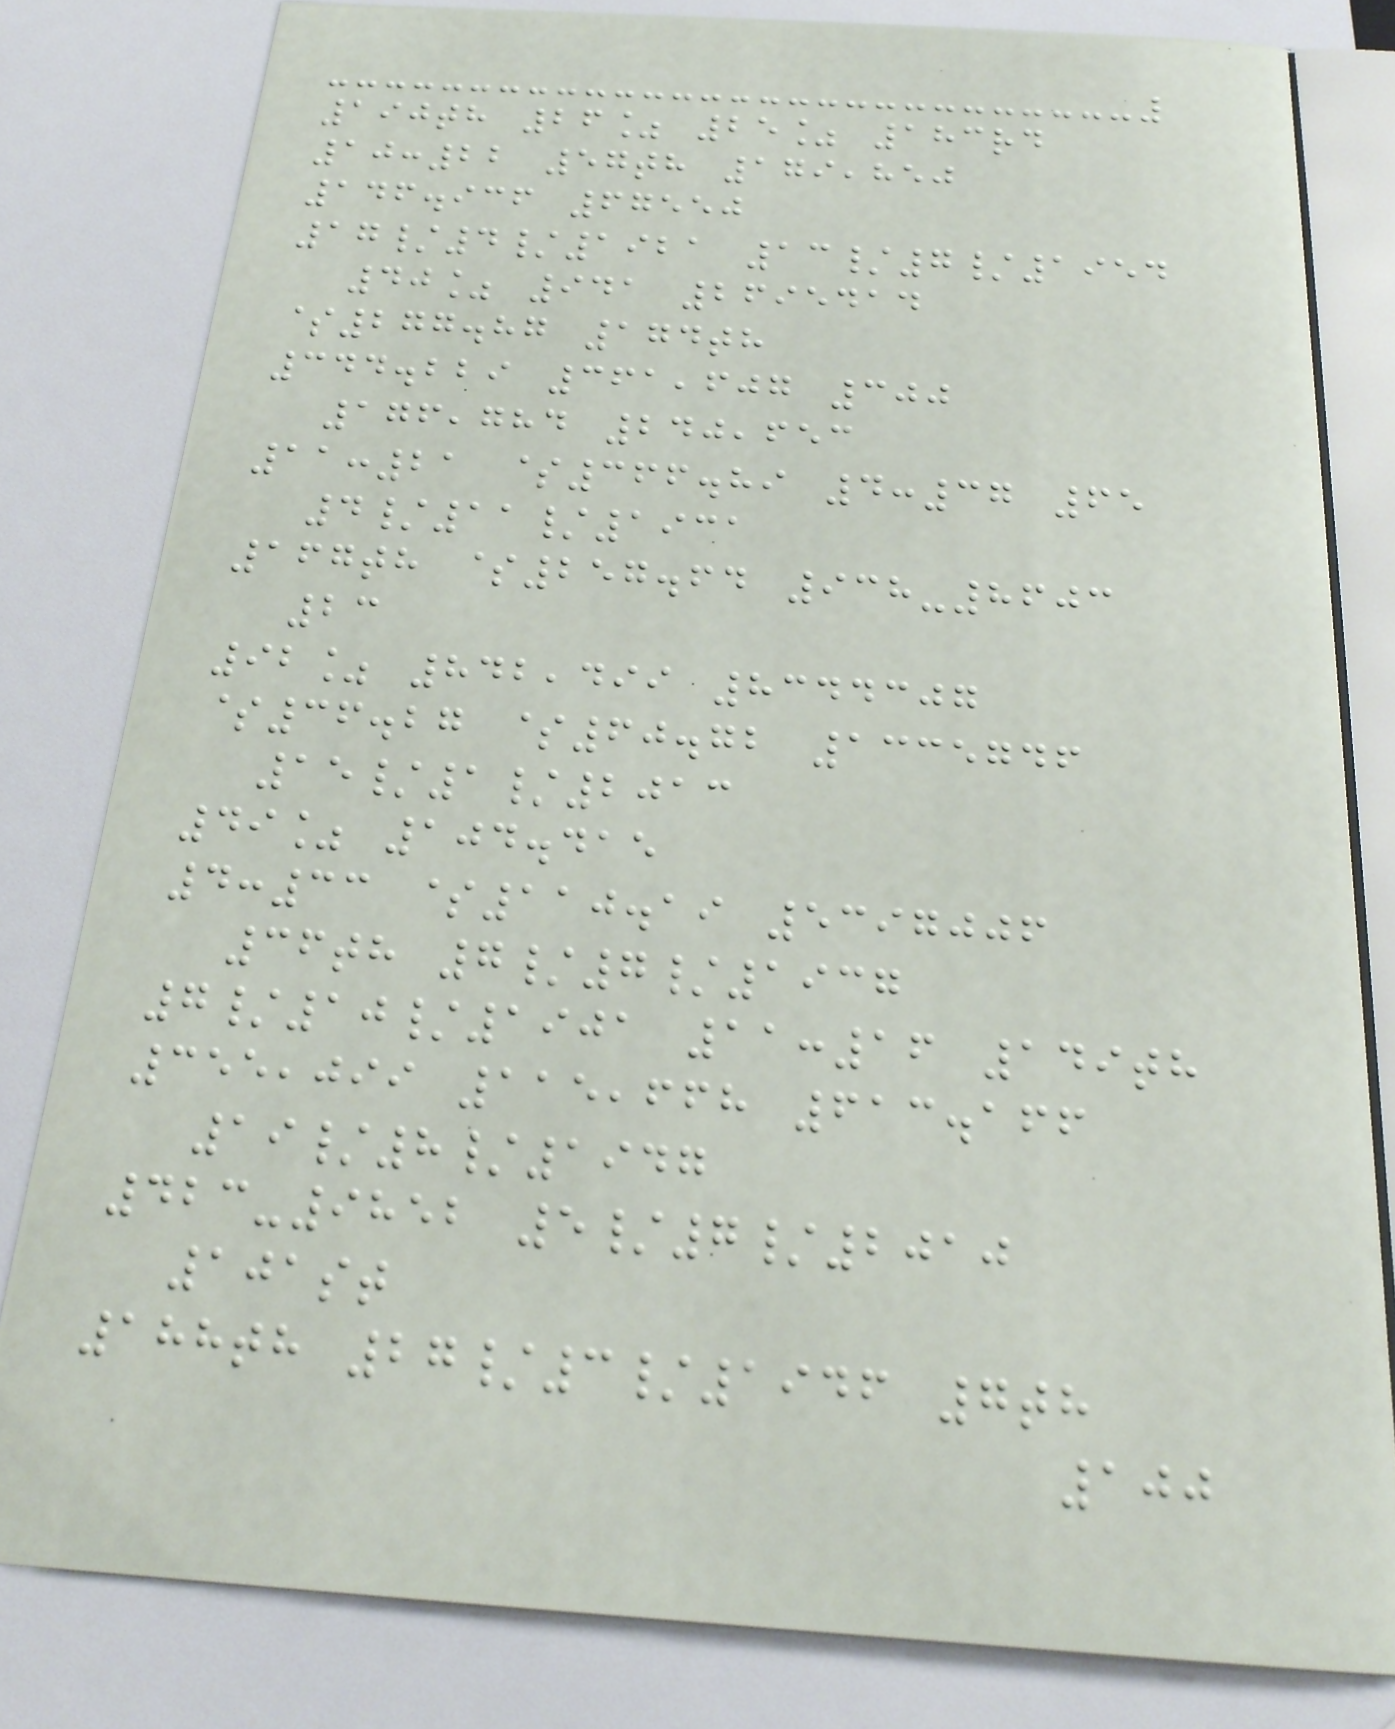190th 26% 25% 183rd
10:22 57th 179,850
146.936 67550
17/4/1921 13/7/1954
40% 941 2695414
$277.87 174th
344.229 361,607 300
176,784 240,653
11:21 $366.89 4:37 65
4/11/1931
167th $257.64 938-8603
23
92% 842,499 8344307
$36.27 $60.72 1335746
15/1/2013
49% 104.415
4:33 $110.19 5397006
36th 7/7/1937
7/10/1901 11:16 149th
355,099 115,668 613.166
19/8/1947
423-9852 5/7/2010
101st
188th 27/3/1946 7th
100
